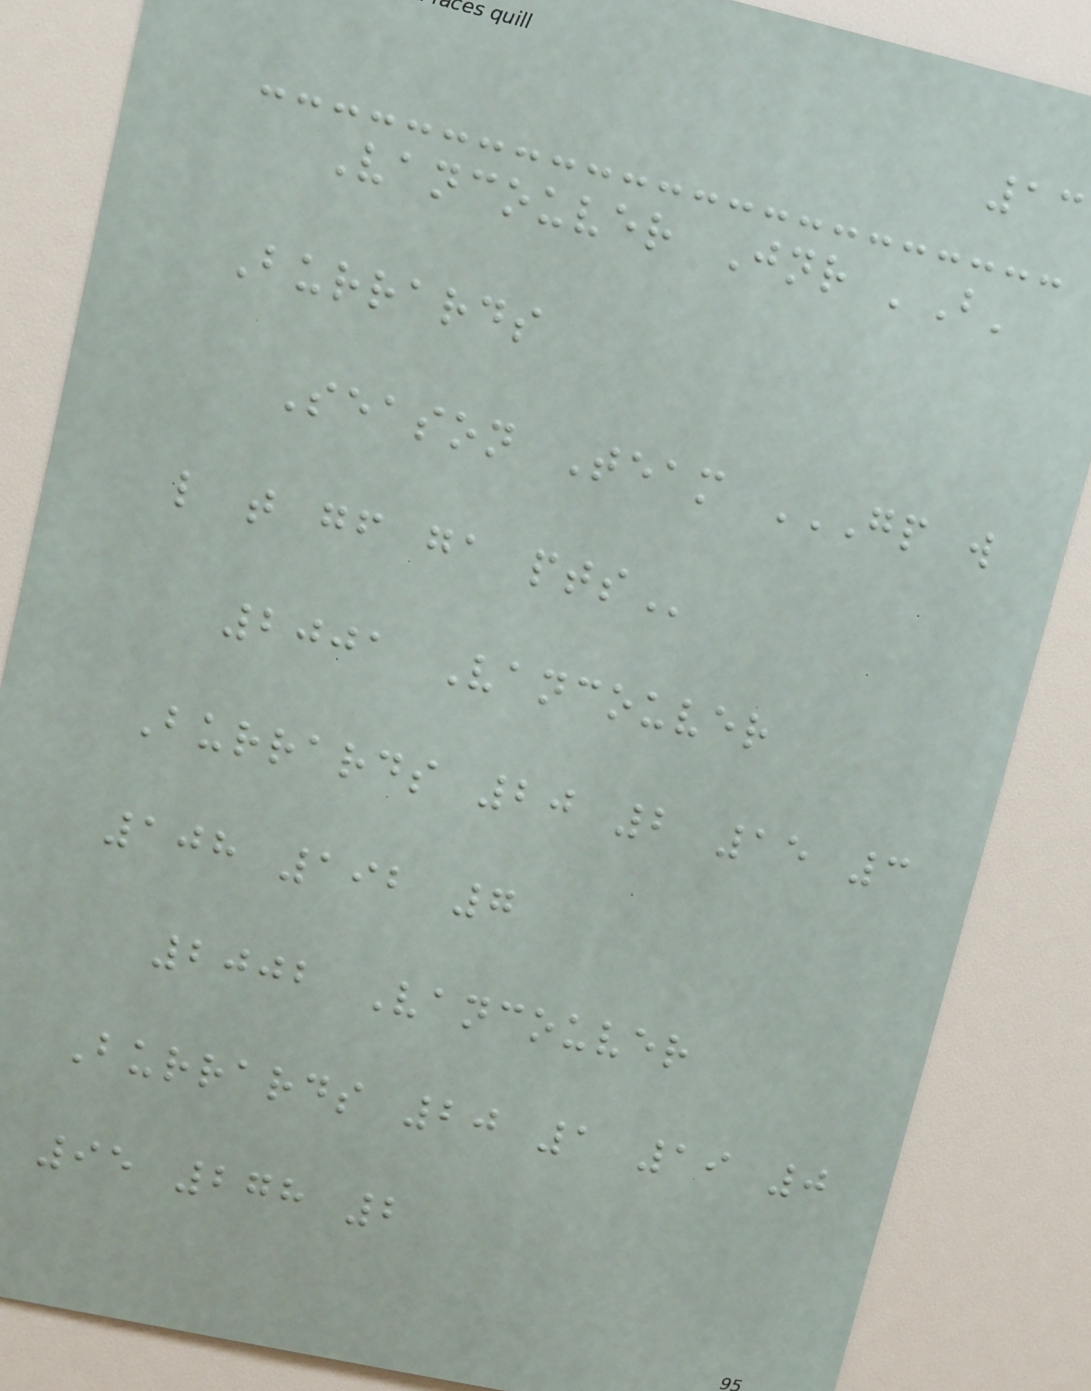13
Vancouver Jnr 'B'
Burrards
Season Team GP W
L T GF GA PTS
2001 Vancouver
Burrards 20 2 15 3
108 192 7
2002 Vancouver
Burrards 20 1 19 0
95 278 2
